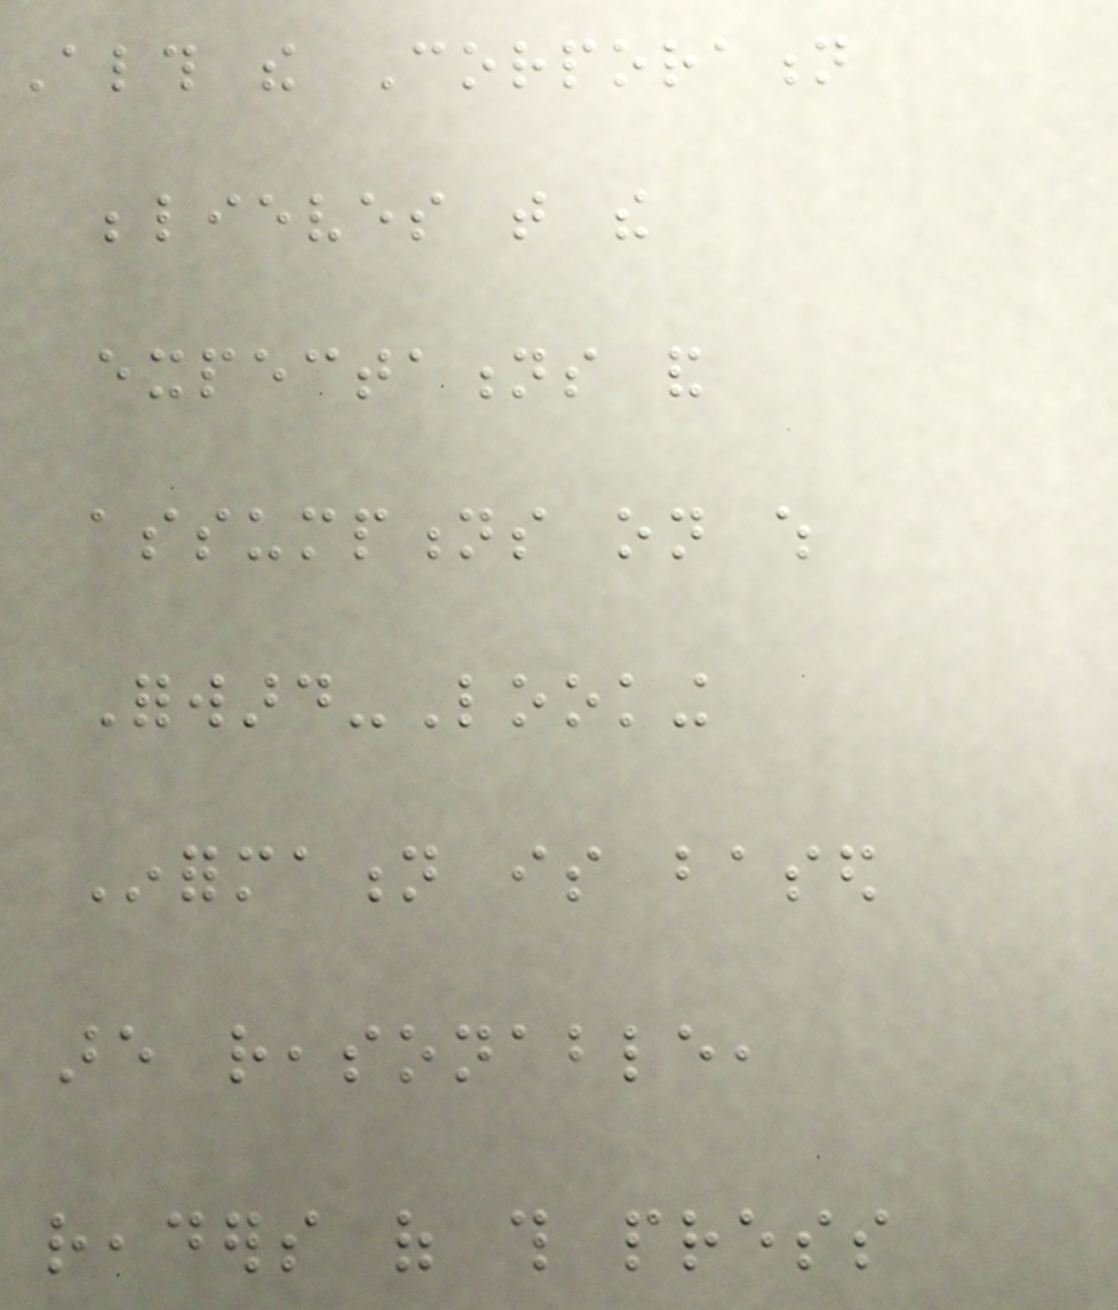Although the Corporation
believes that the
expectations and
assumptions on which
Forward-Looking
Information is based
are reasonable,
readers of this press
